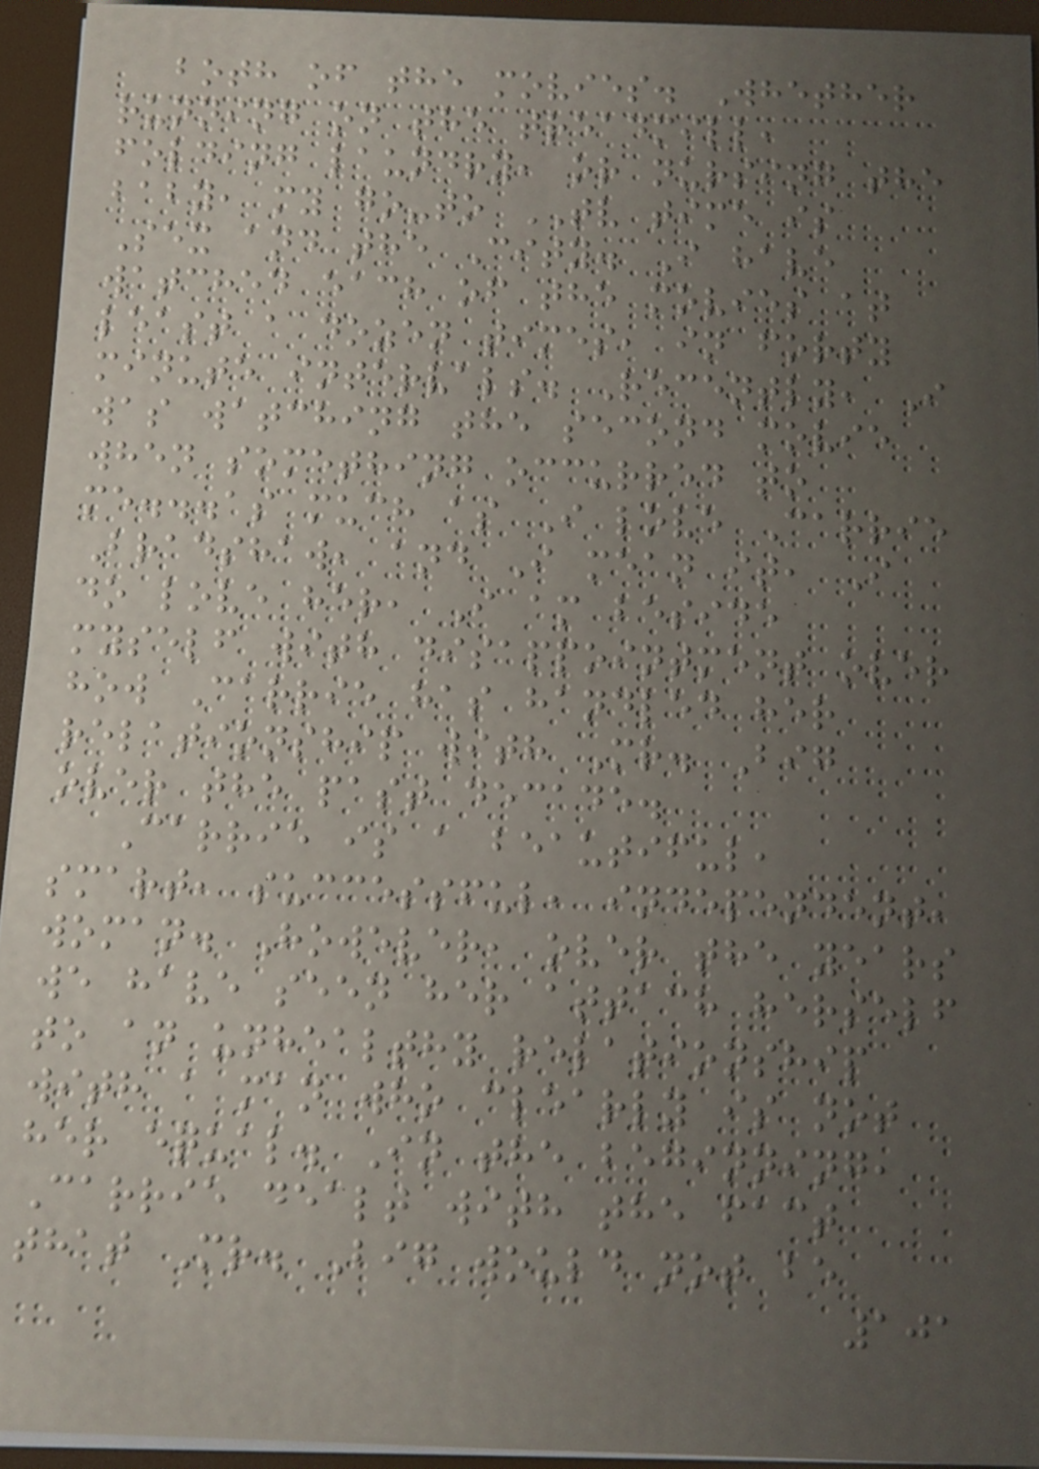both of the movies. Whether
running on the treadmill,
folding laundry, or nursing the
baby, my go-to TV time is
Sex and the City. I have
watched each of the movies at
least a dozen times, in forty
minute intervals. Recently, I
was watching the second movie
when something occurred to
me...as much as I love Carrie
Bradshaw, and I mean it, I
do love her, I am beside
myself with disappointment over
how Carrie has handled her
relationship with Mr. Big
over the past decade.
Carrie is a beautiful,
smart, successful, independent,
woman. However, over the years
we have seen her attach herself
to an unhealthy relationship
with a man who clearly is not
her equal. In the beginning,
Carrie dealt with the fact
that Mr. Big would not be
101
